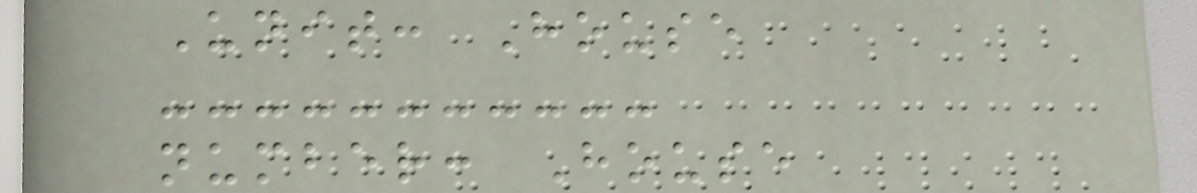Unit: House
number: House
